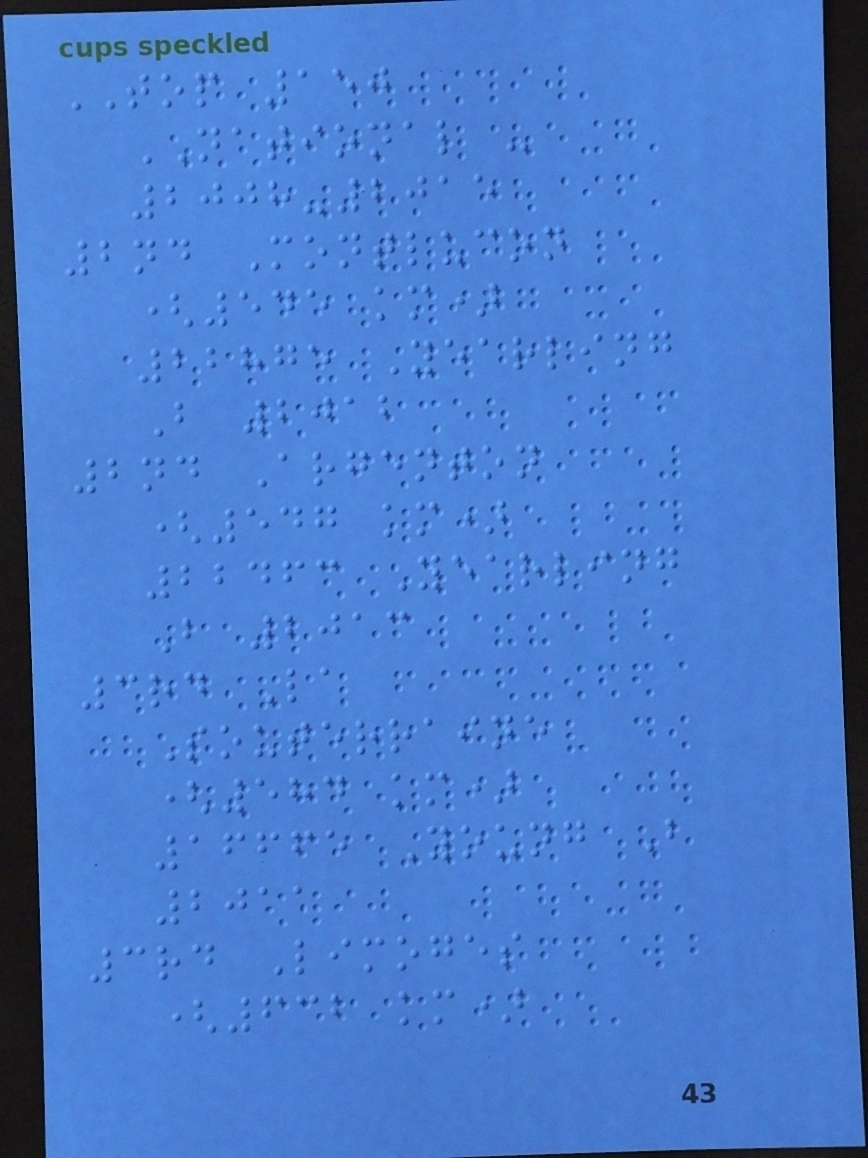TOP 150
NATIONAL -
2008-2015
2nd Montlucon
(545 km)
22875 Yearling
B 2012
2nd Argenton
(547 km)
22463 Yearling
B 2013
3rd La
Souterraine
(584 km)
16665 Young B
2011
3rd Limoges
(632 km)
